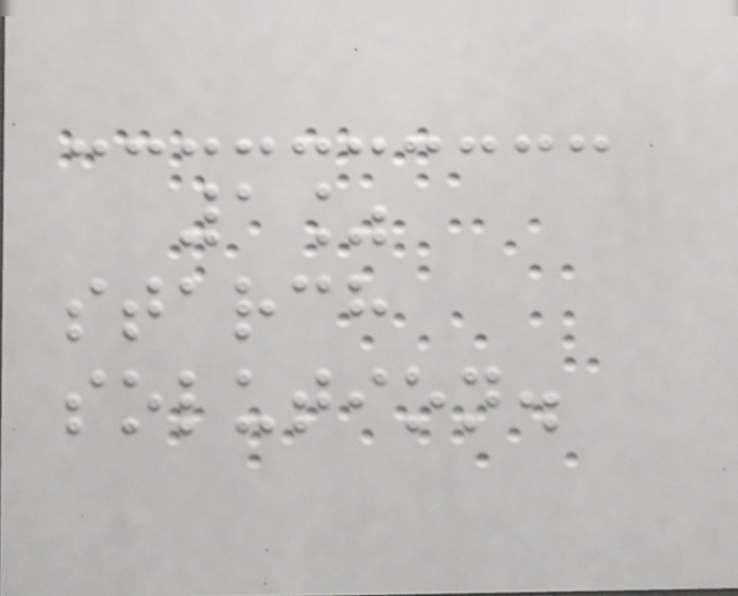1%
starch
solution.
